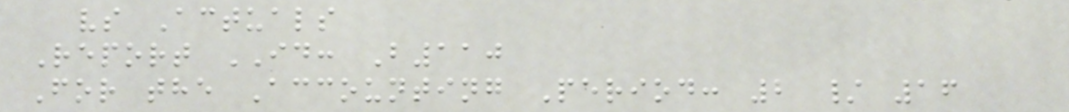vs Actuals
Report ID: B110
For the Accounting Period: 2 / 16
